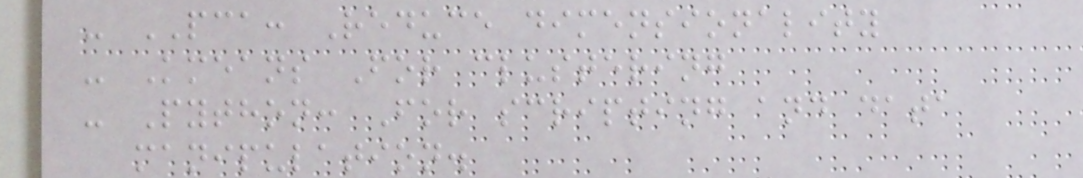- PCA: Reduce dimensionality
- Kmeans For clustering
- Python: For scripting and data
manipulation.
